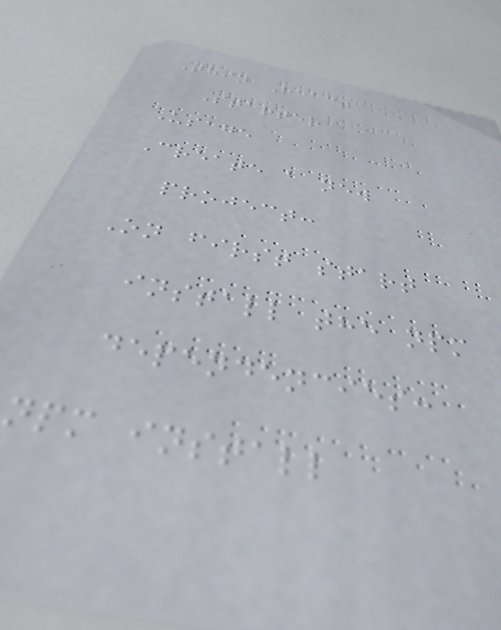Thin React
Starter
Usage
Create a new
project:
On first start
install the npm
dependencies:
npm install
